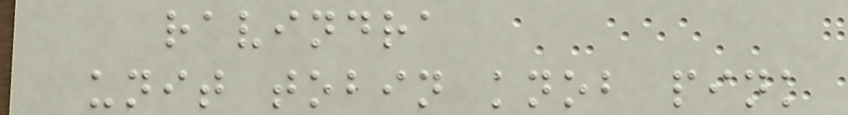ravindra
unit tobin knob pink
